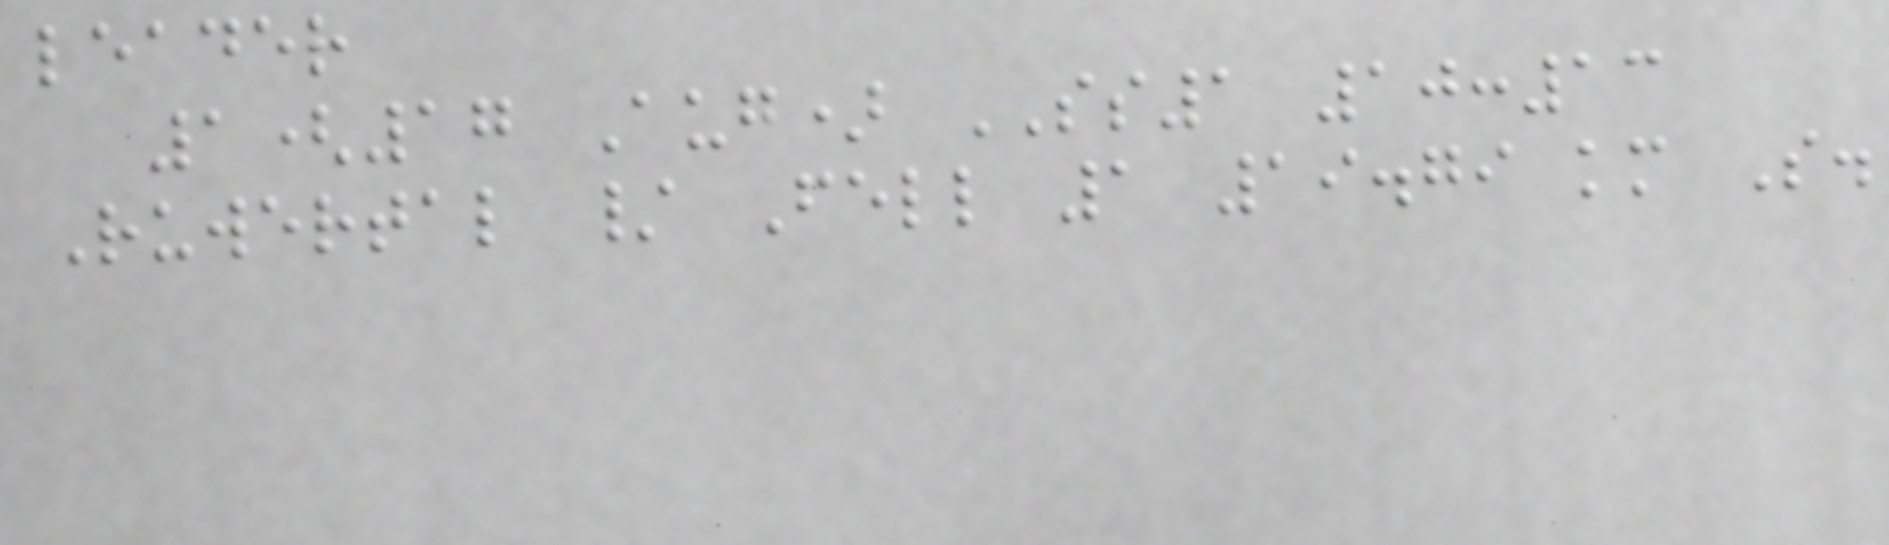leader
1(17 Aug) SS1 10:13
Ruwertal / Fell 1 19.79 km S.
